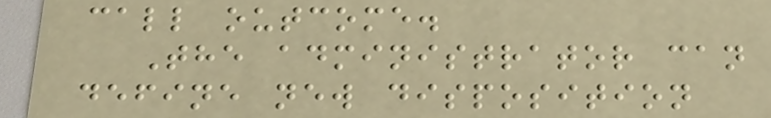call outcome.
The administrator can
define new disposition
